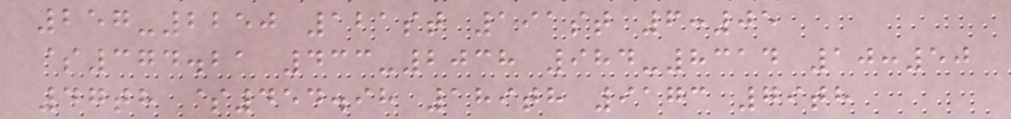257-2250 121st 191st 6:05
$374.21 433-2038 984-8314 10:50
47th $454.98 189th 9173 79th
